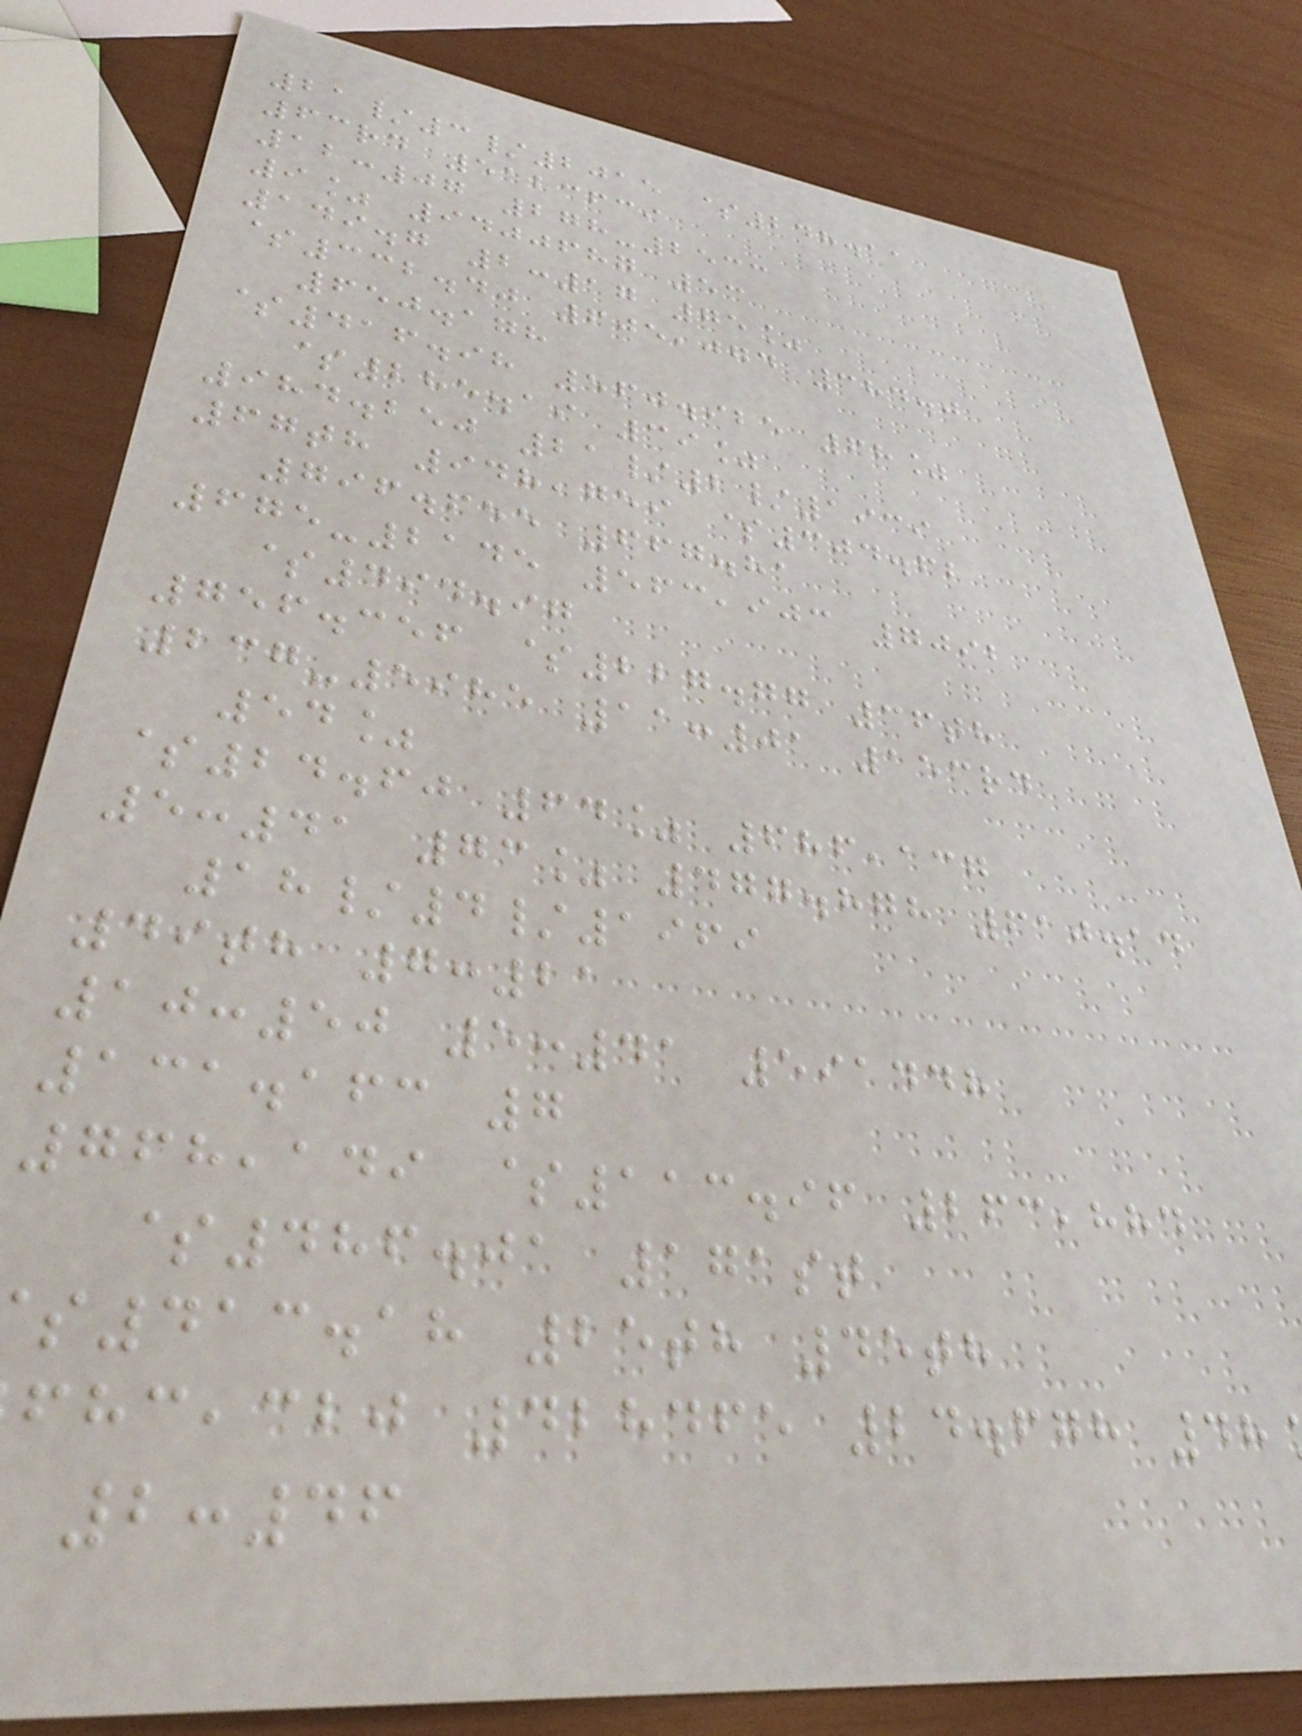21/3/2015 $248.11
63rd 5123639
12:07 278-2533
9% 9400687 53
149.7 2:17 75%
$332.40 605,074 384.0
650.178
$416.98 560.925 68%
$285.19 39%
984.250 21/2/1939
67th 948,759 $304.62
796.655 667.81
675-2145 563,903 7092
$494.97
756.356 $227.77 36th
237-5985 11:01 153rd
54%
$24.60 64% 686,137
5:41 73% 477.878 610.14
18/4/1969
49th 7:21
10:50 5:41 591448
131.163 7
768,149 $113.96 263,884
$486.01 171st
413.18 25th 45th
,cbj 428465 24.678 48
2:46
